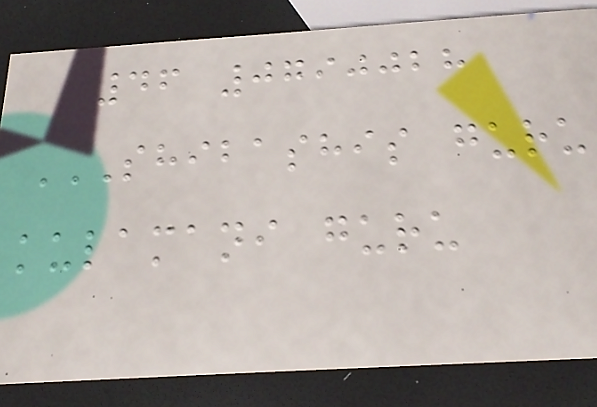46 0790028
SHIBASHIS GURU
KULAMANI GURU
